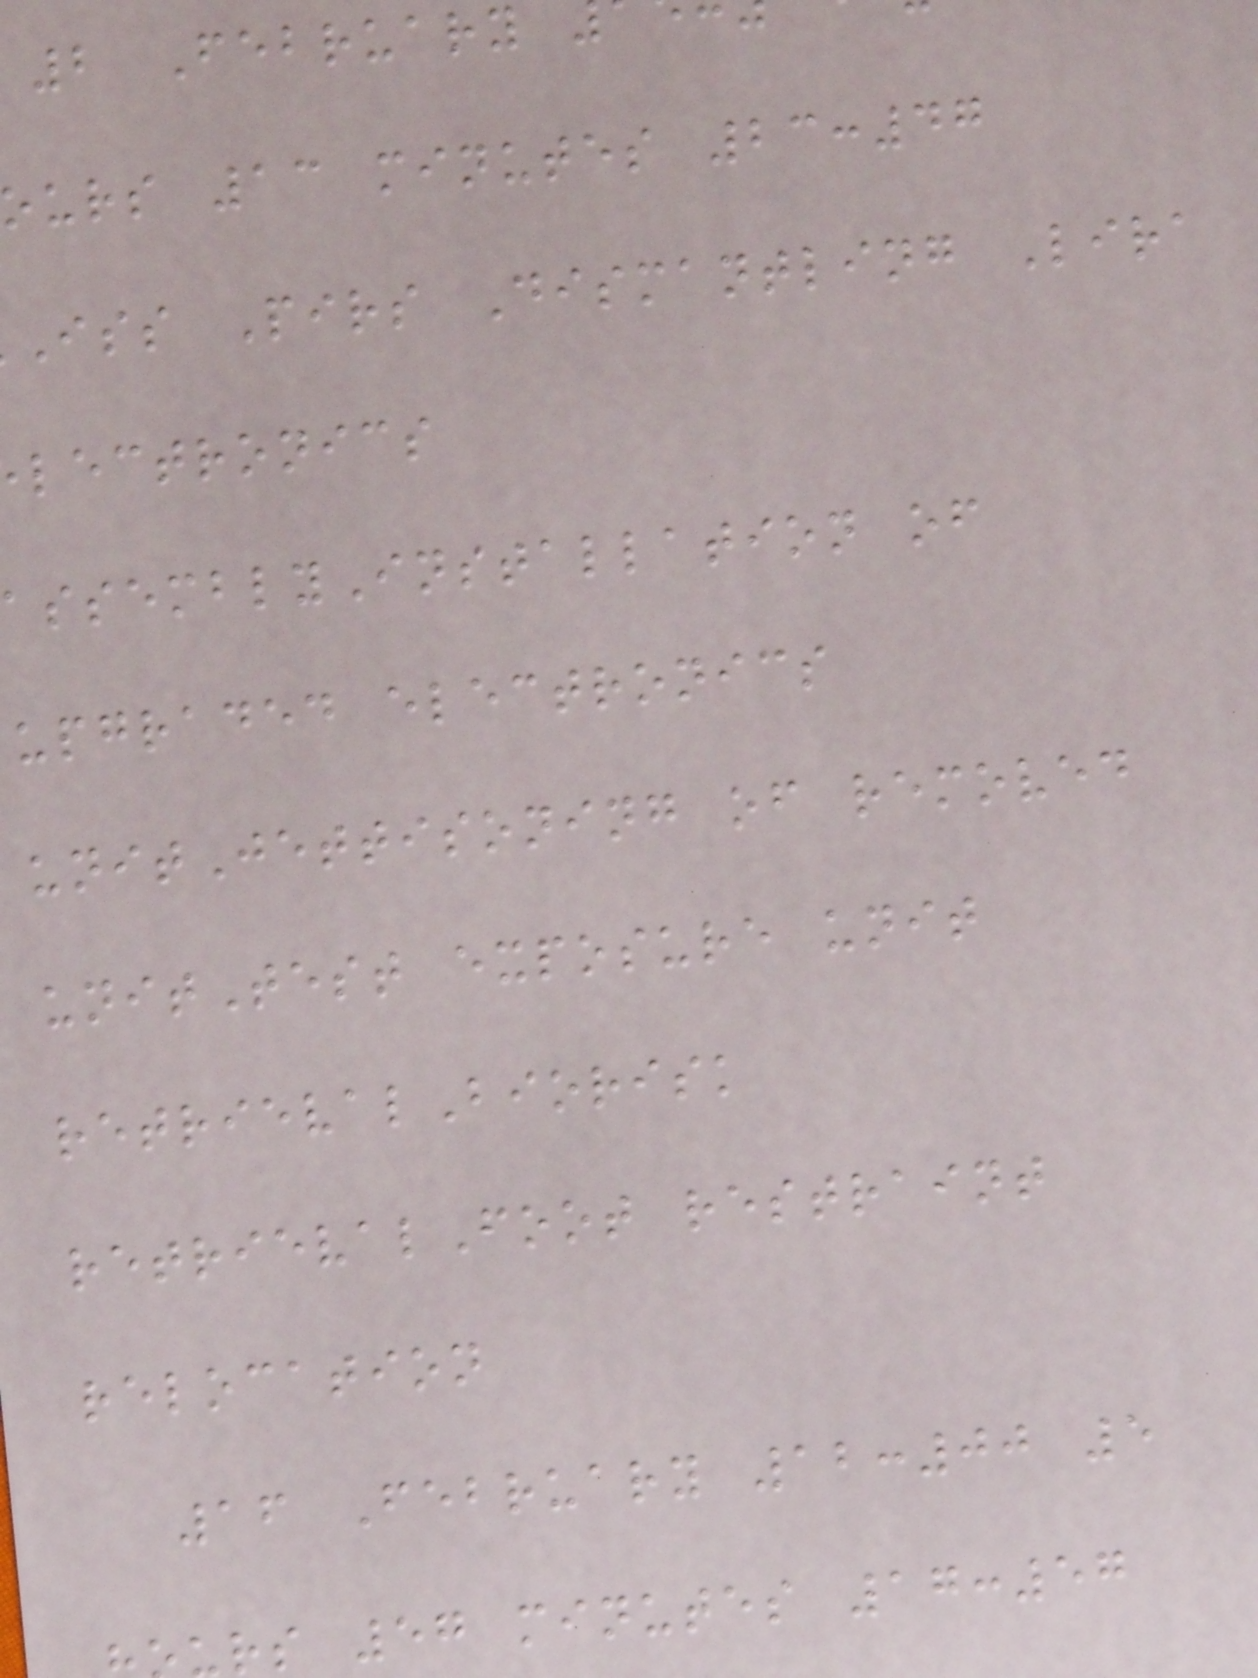2 February
ours 13 minutes 23:47
iss Pirs Dismantling Lira
lectronics
assemblyInstallation of
upgraded electronics
unitJettisoning of removed
unitTest exposure unit
retrievalBiorisk
retrievalFoot restraint
relocation
16 February 12:00 5
rs 57 minutes 17:57
